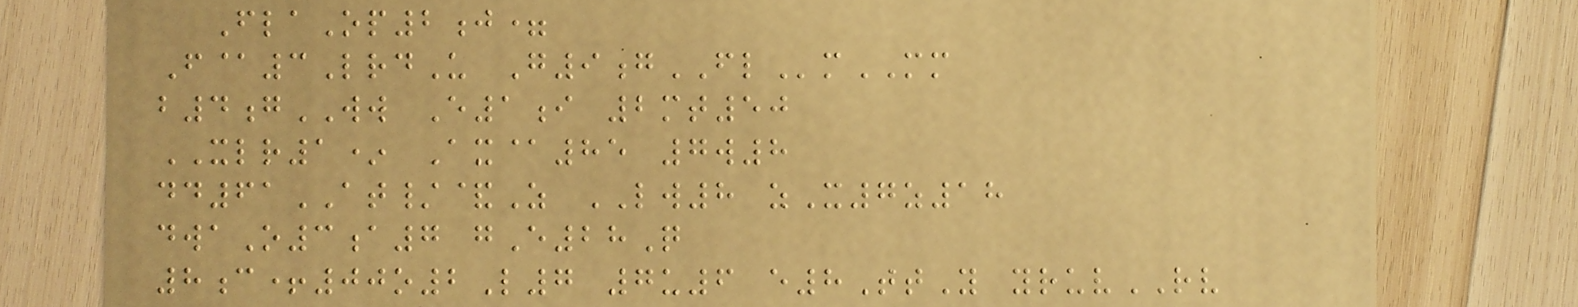FlaOp2j=
F@3LrdU G9gFLmMM
b4gWW E1i 2mt50
XLR1* Ax@85 7w8
dd61AT/&Z LW8 zX7z18
dwaO3a7 gE28Q
8c+00o2L7 7u6 e8TtY yruvRV
